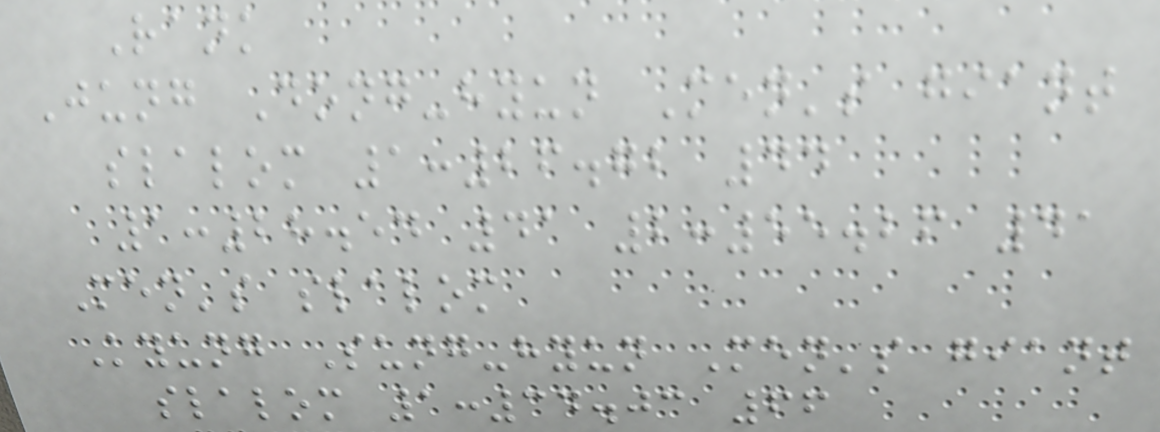Rank
Jung Dong-hyun Men's giant
slalom 1:26.72 44
1:28.54 41 2:55.26 41
Men's slalom
Kyung Sung-hyun Men's giant
slalom 1:34.03 66
